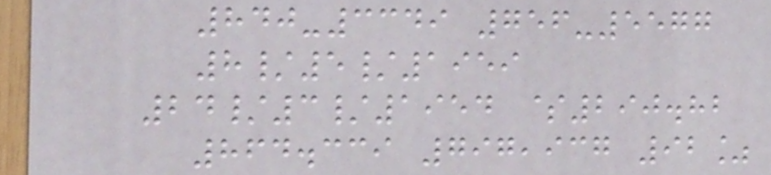840-3349 756-5577
8/5/1959
24/3/1954 $290.82
864.339 797,937 92%
